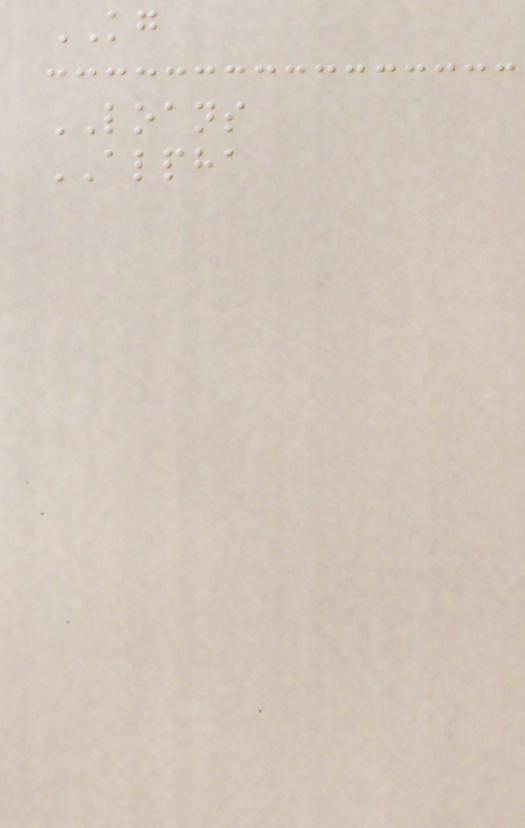KG
LOANS
ALPHA
